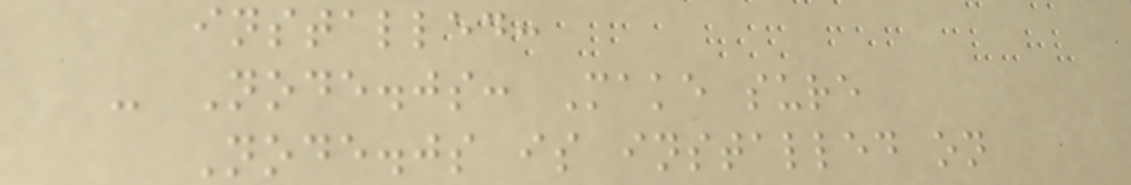installed:
- Node.js: Make sure
Node.js is installed on
